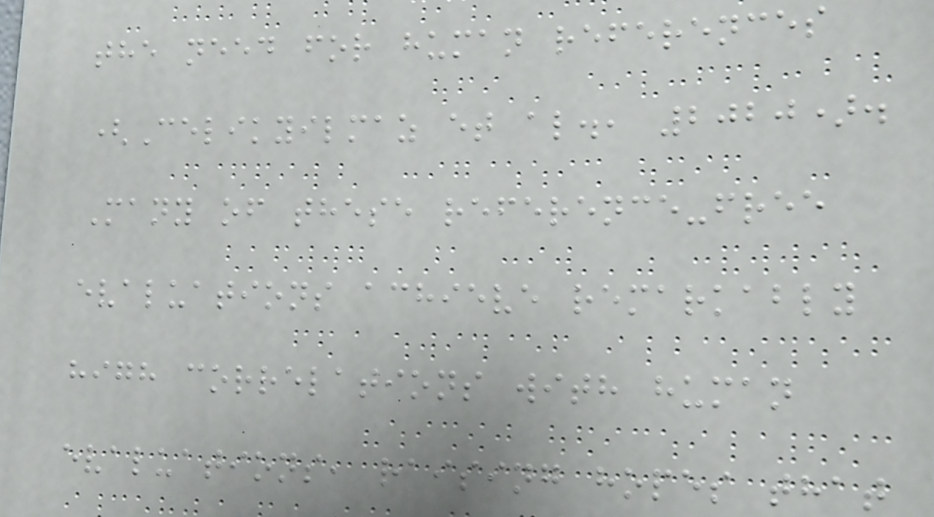the need for human references
(Celikyilmaz et al., 2020).
Many of these reference-free
evaluations achieve remarkably
high correlations with human
evaluations, raising hopes that
